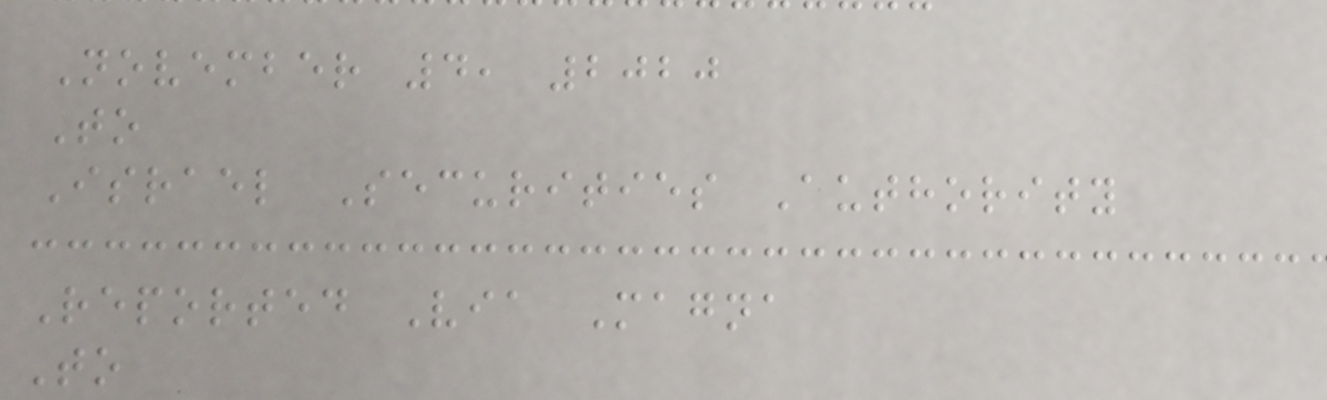November 4, 2020
To
Israel Securities Authority
Reported Via Magna
To
